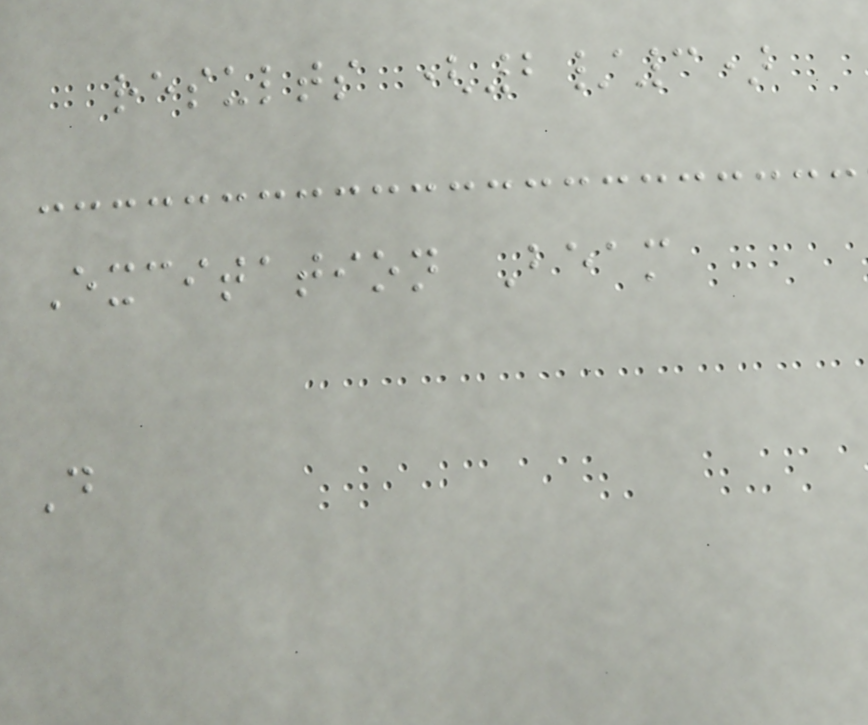results (2/3)
Excitation Beam
D
